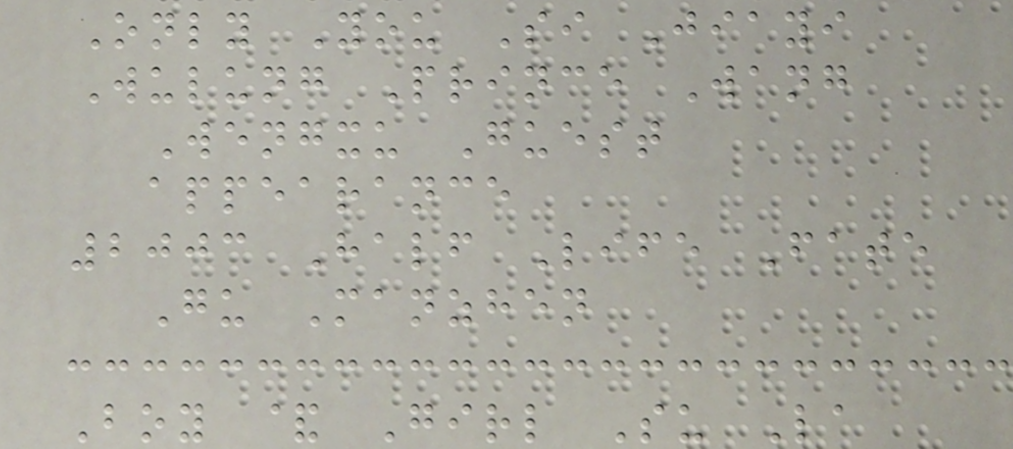Only You Si Jiayi
Wulung Prince Wang
Wengxu Guest
appearance
2003 Half Life Fate
Gu Manzhen
Boy & Girl Su La
